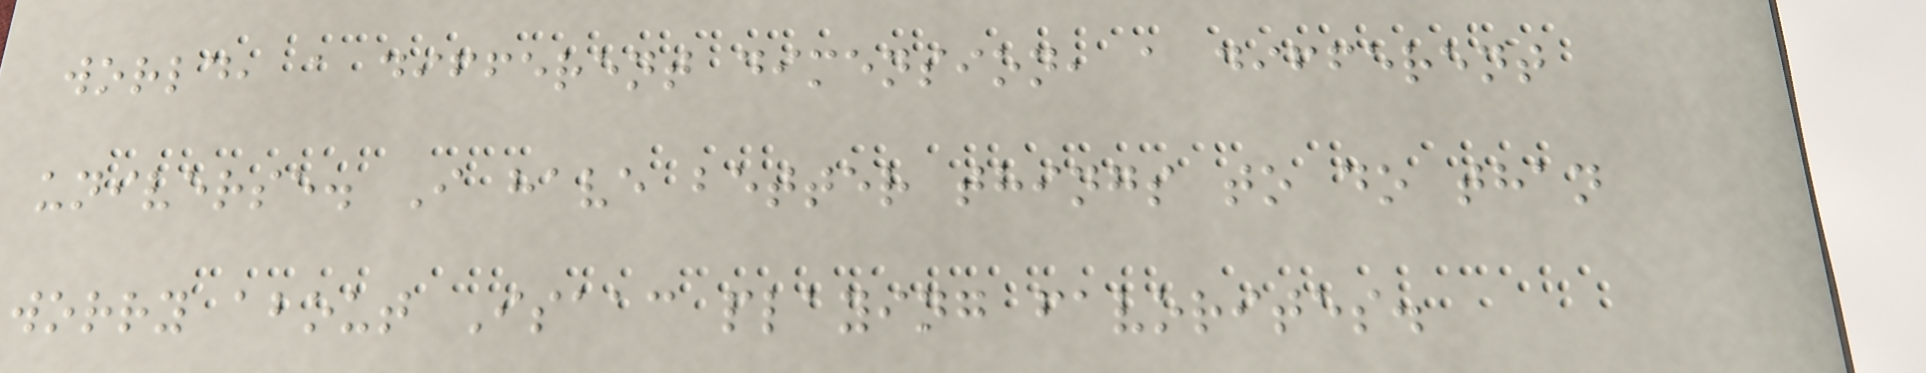world, a different dimension, a different
universe. I have better things to do than
worry about Isaac playing favorites.
